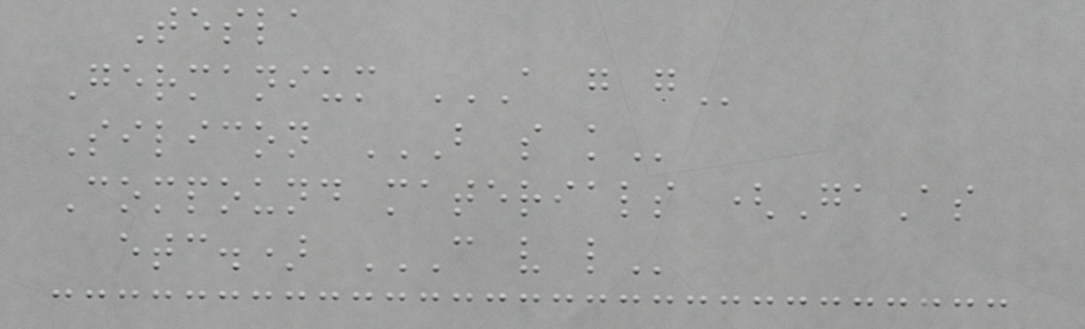Tesla
Germanium A G G
Silicon B S K
Compound materials (GaAs
etc.) C V L
